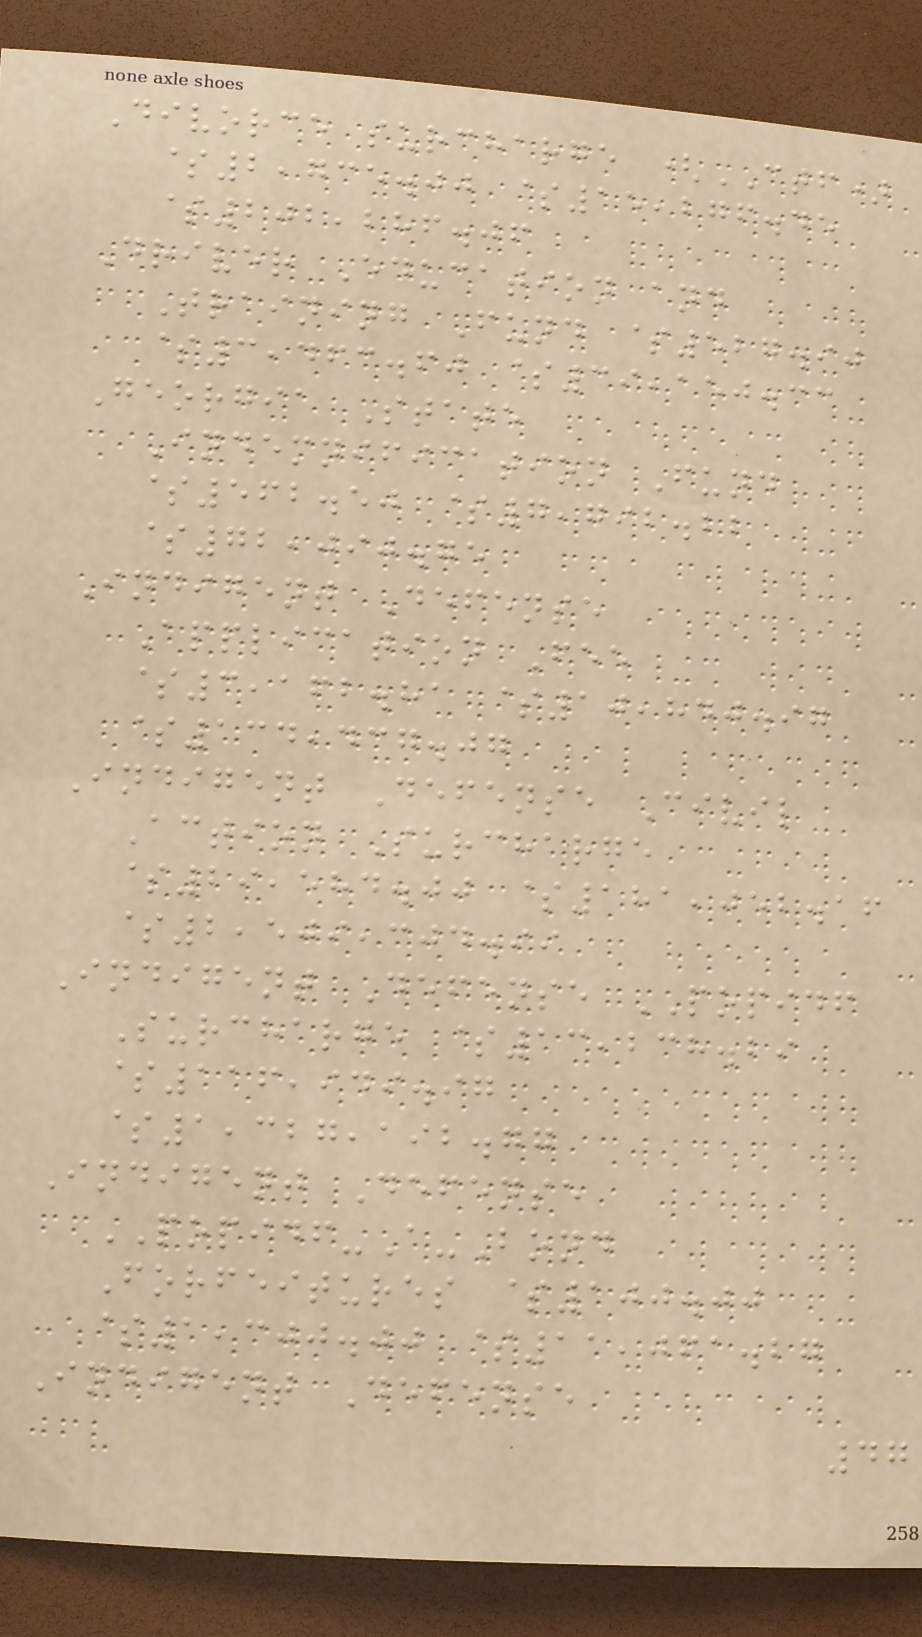Divorce surcharge (CTF)
$2,735.00 $15,276.45
$202,286.06
Driver Education and
Training Fund $527.90
$3,463.60 $39,150.33
Georgia State
Indemnification Fund
$562.50 $7,792.22
$72,090.75
Indigent Defense
Application Fee
$3,162.81 $10,840.97
$134,437.07
Indigent Defense Civil
Action Surcharge
$29,584.00 $181,052.16
$2,509,304.99
Indigent Defense POPIDF
Surcharge $13,238.29
$116,949.97
$1,327,192.77
Indigent Defense
POPIDF-A-Bond
Forfeitures $100.00
$1,300.00 $11,061.27
Indigent Defense
47
